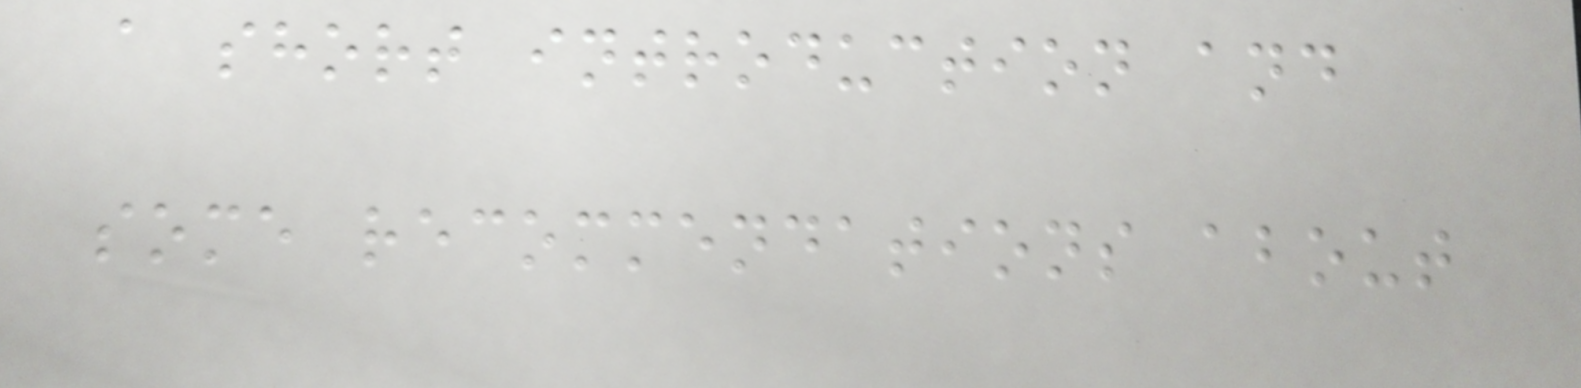a short introduction and
some recommendations about
